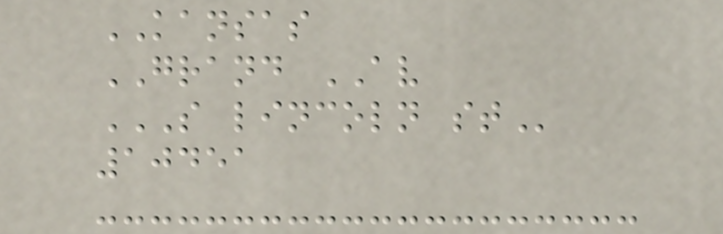KANSAS
GRAND AV
S LINCOLN ST
10451
